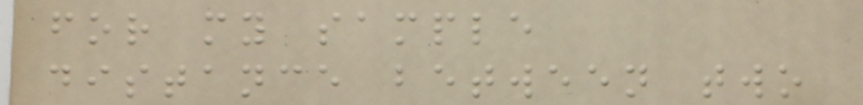for my sample
distance between two
